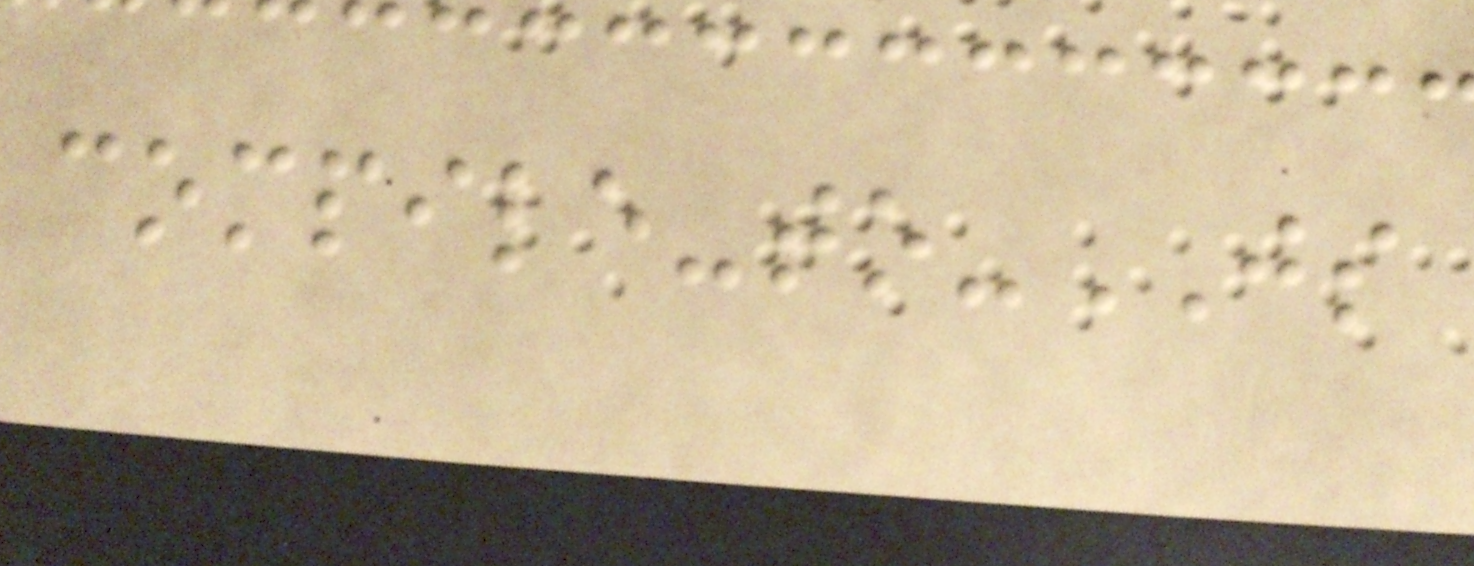compile-to-JS
